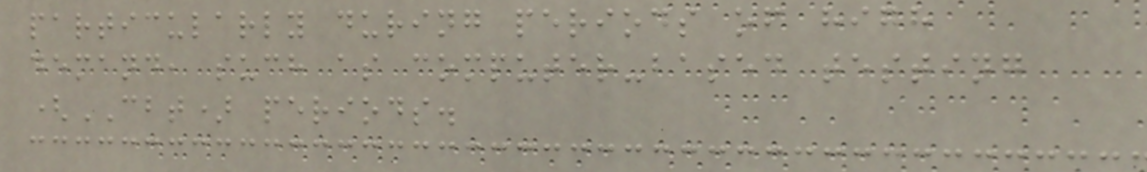particularly during periods of high
demand, such as computer-based testing
(CBT) periods.
